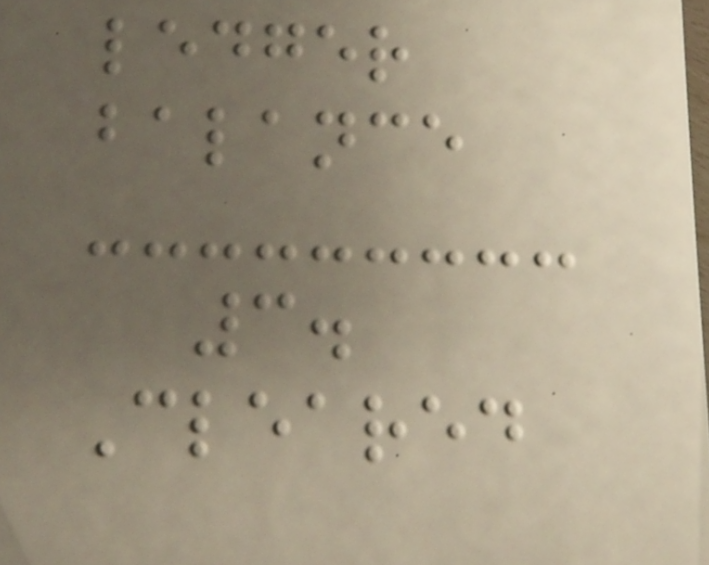ledger
balance
3.
Cleared
